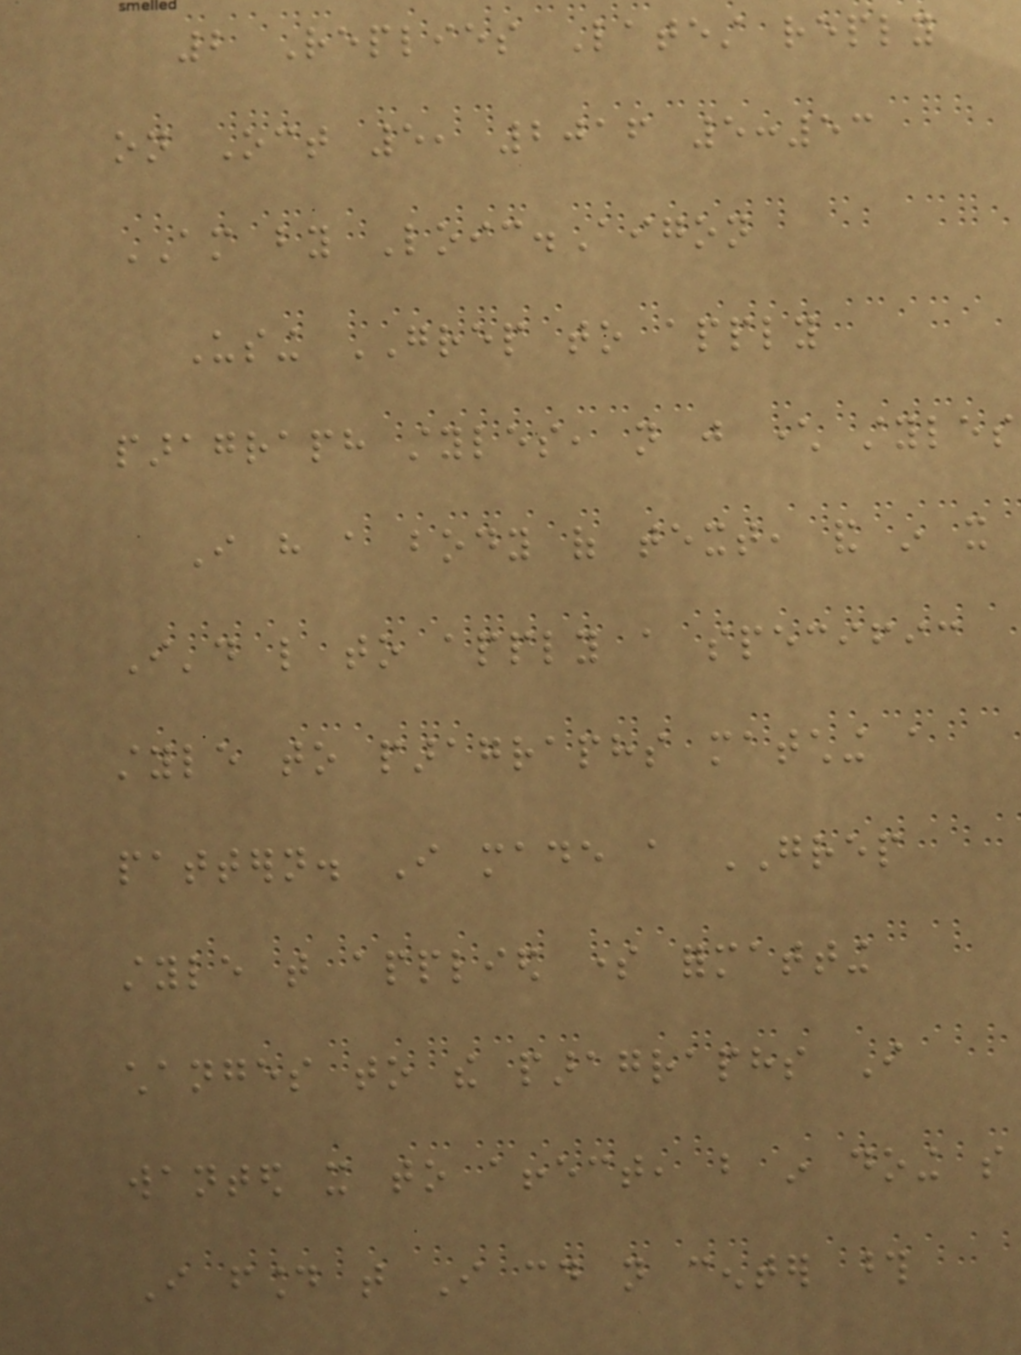2 Replies Latest reply
on Oct 5, 2016 5:53
AM by Loic.Aigon
Using GREP to apply
paragraph styles, not just character styles
I have a body of text, and in it
I'd like to apply a specific
style to paragraphs matching a
pattern. I made a GREP
style that applied some formatting
changes to the paragraphs I
wanted it to affect, but in doing so
I found that I could not center those
